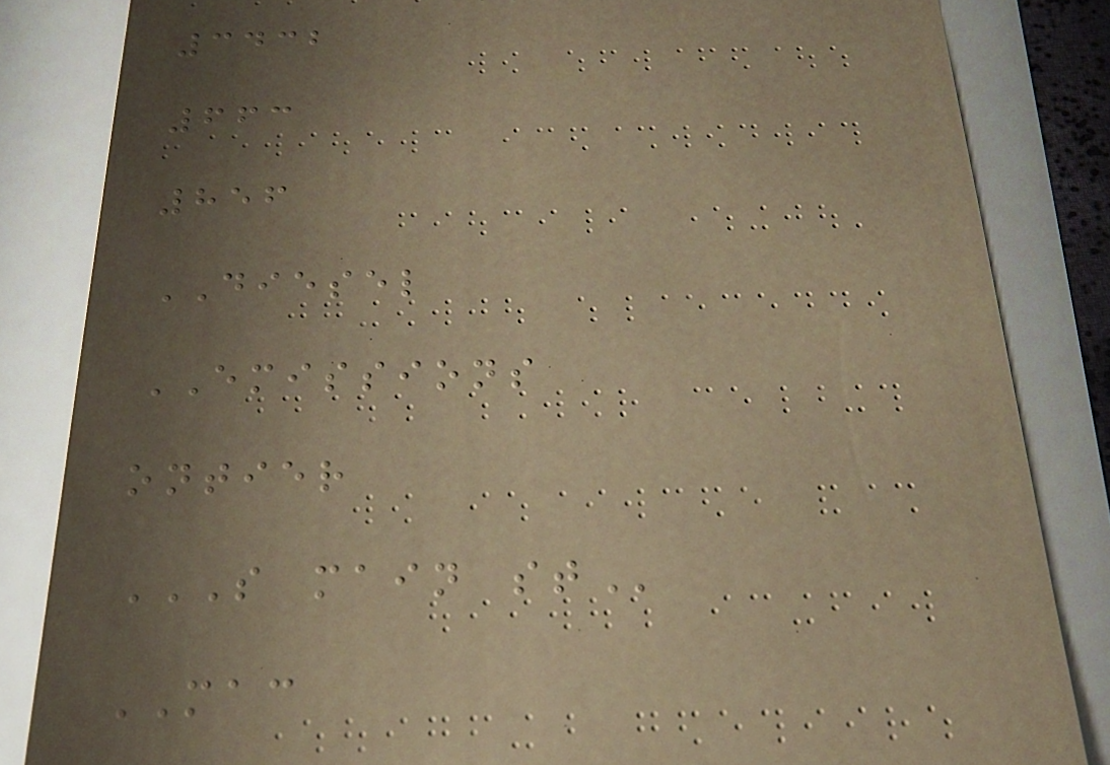3432
663
856
DIESEL
EMISSIONS
ontier
S MAIN ST
MAC
